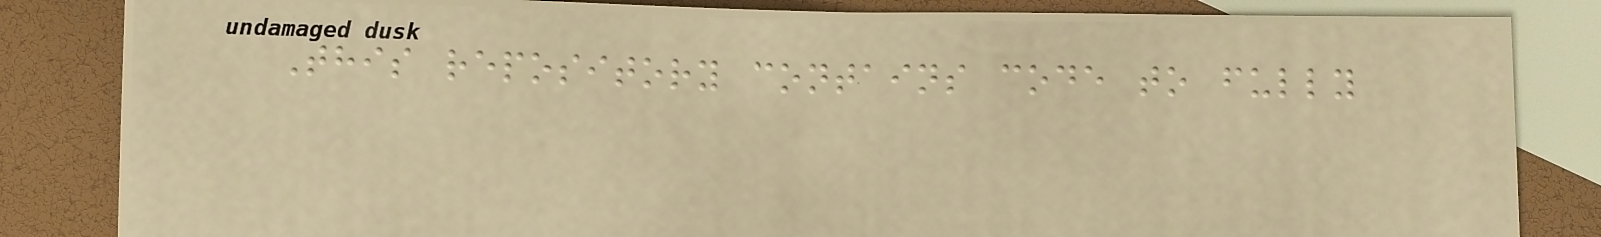This repository contains code to fully
